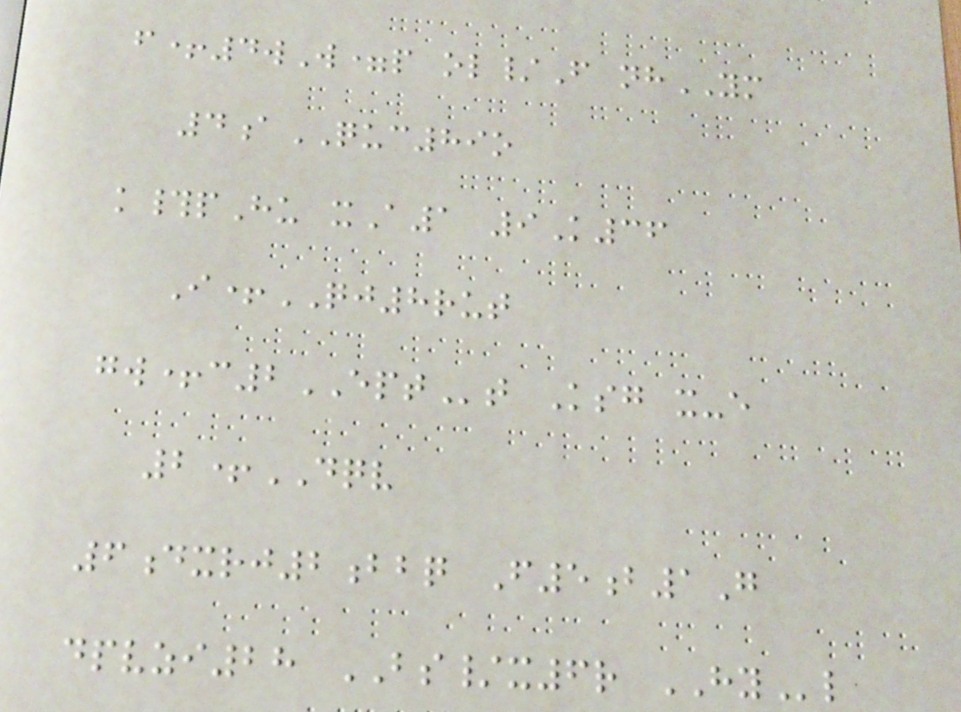f+4wW=p ol/F nhYM
4aQUC89o
k#pHu xA1 9K36
I+QJ8rut
gw+c2EPTt Ksg x-e
2+DQV
6dxrj2bbq F5b1G
dpvzi28 BS/x6r HYl
